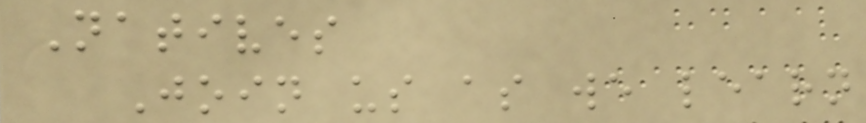Natives
Join us as we learn
